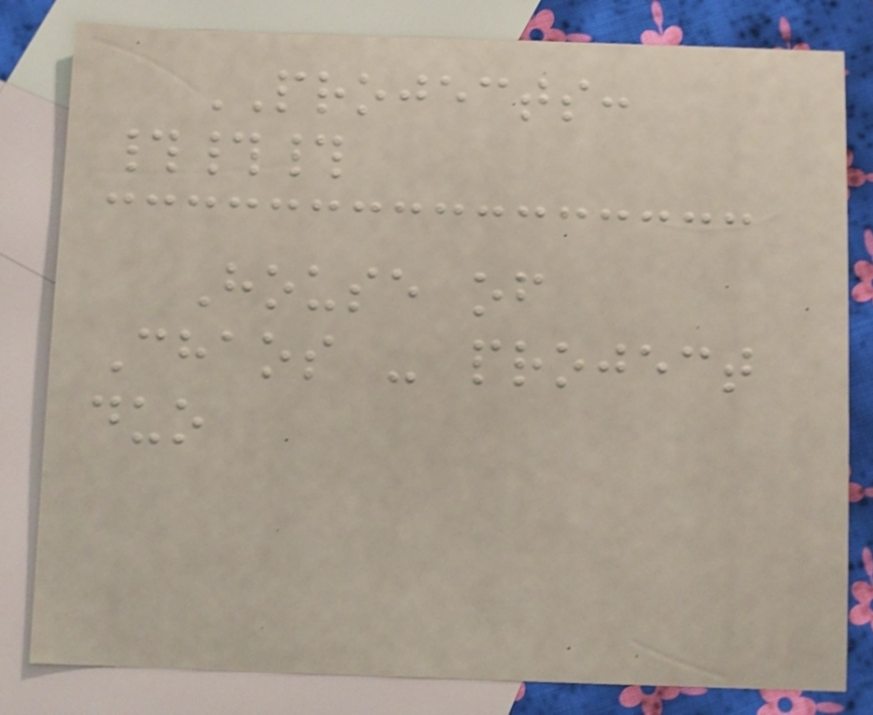PROJECTS:
###
House of
Chaos - project
duo
